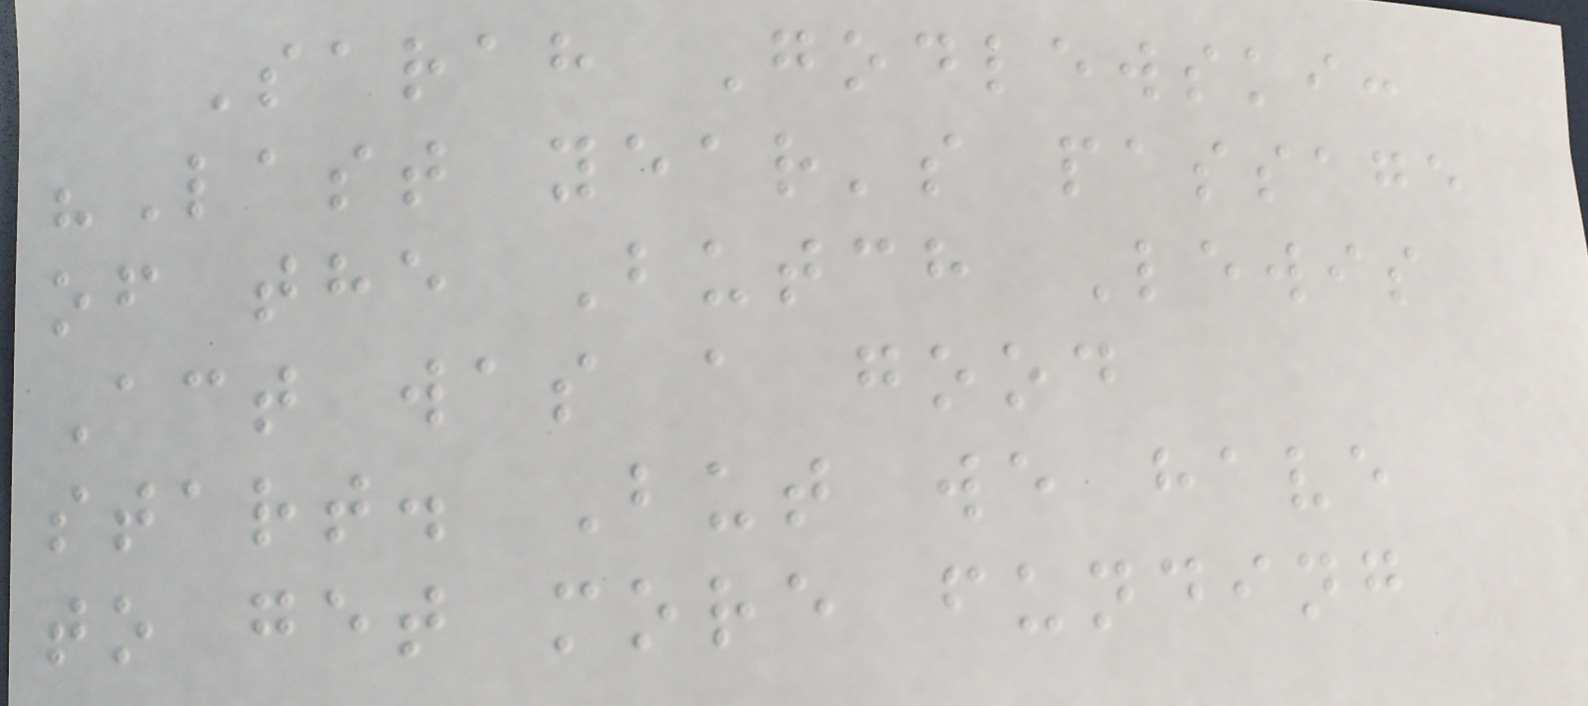Sarah Godlewski:
"Last year's passage
of the Butch Lewis
Act was a good
start. But we have
to get more funding
